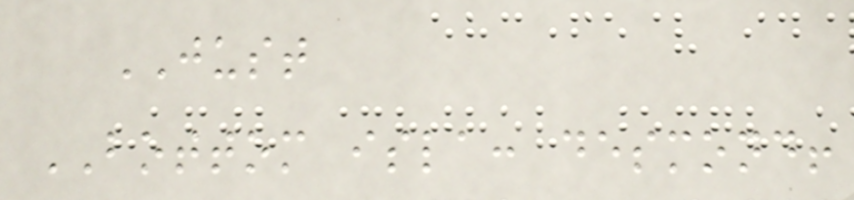JUST
BOTTOM isla: desmond!
